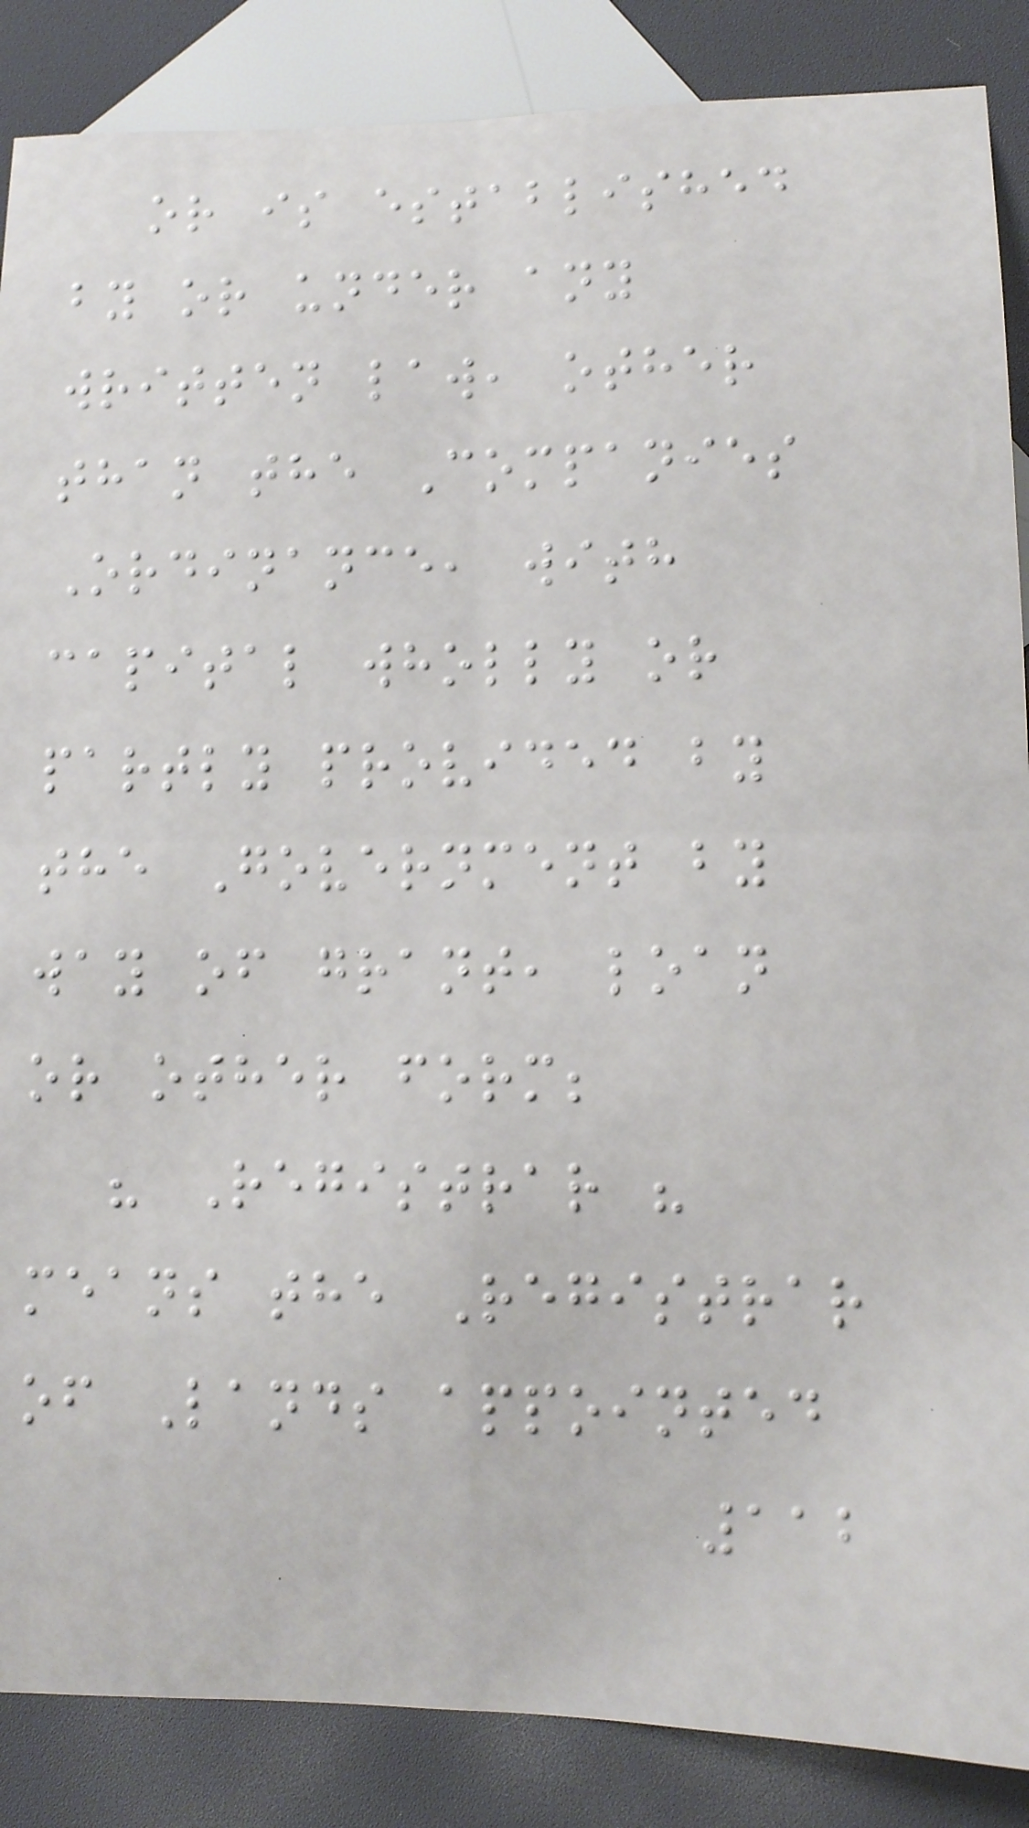or is established
by or under any
written law, other
than the Companies
Ordinance, with
capital wholly or
partly provided by
the Government by
way of grant, loan
or other form;
" Registrar "
means the Registrar
of Lands appointed
112
